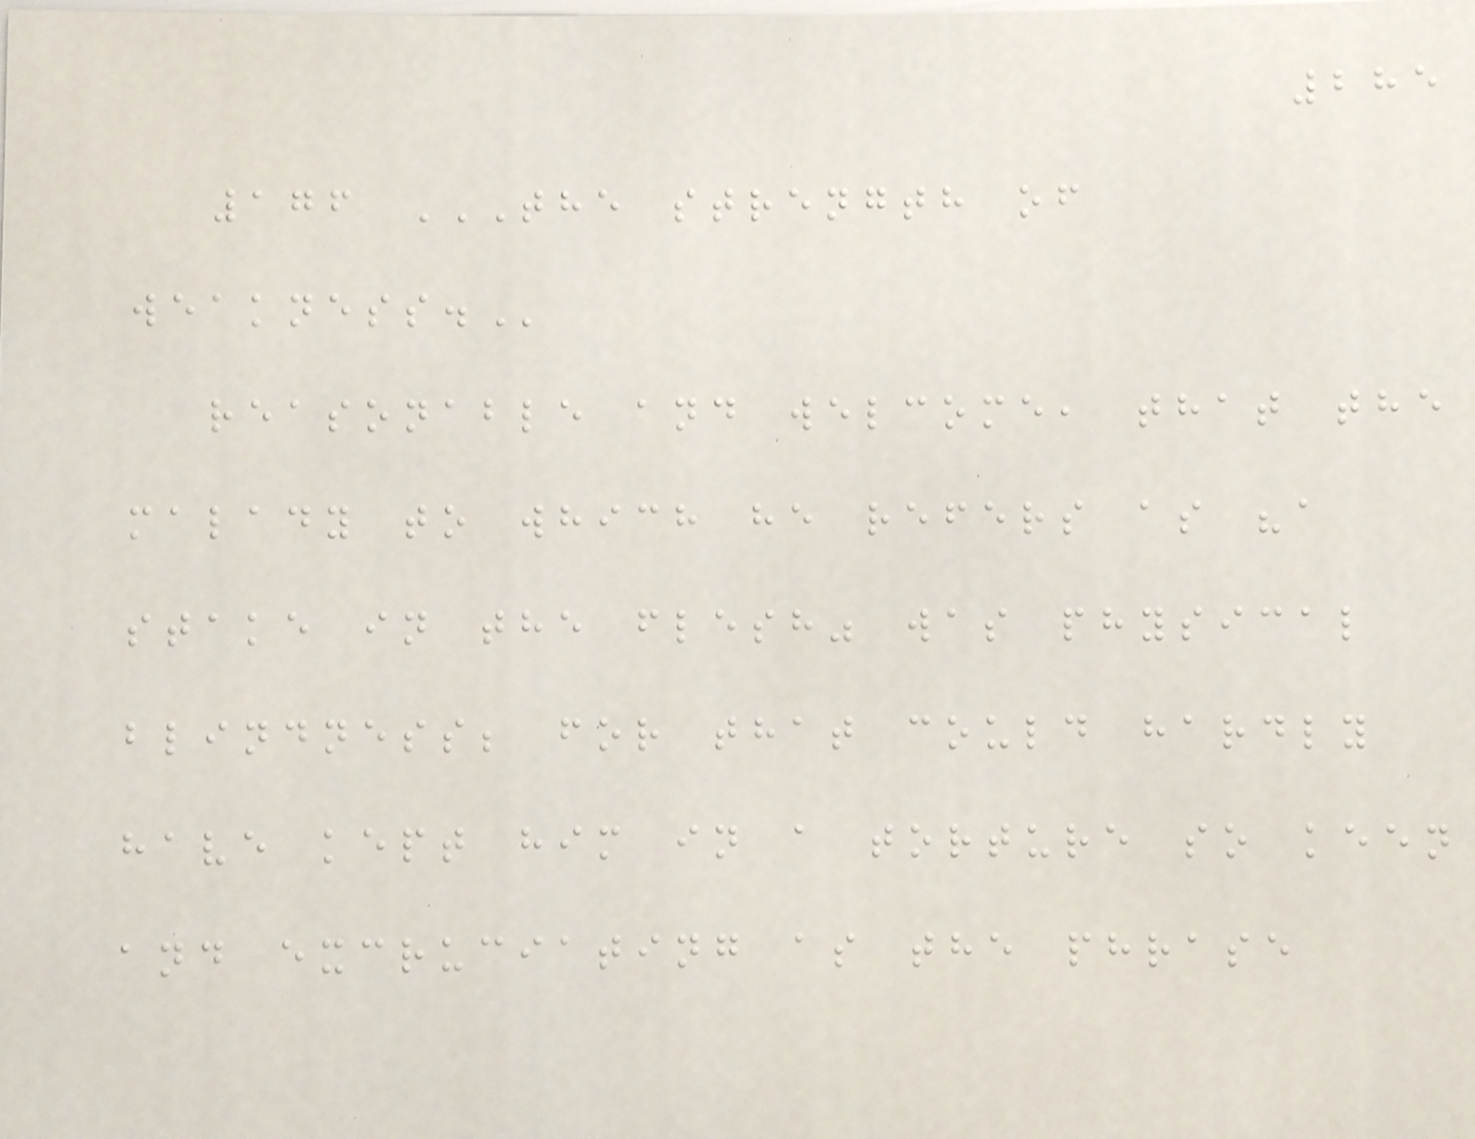285
176 THE STRENGTH OF
WEAKNESS.
reasonable and welcome, that the
malady to which he refers as "a
stake in the flesh" was physical
blindness; for that could hardly
have kept him in a torture so keen
and excruciating as the phrase
